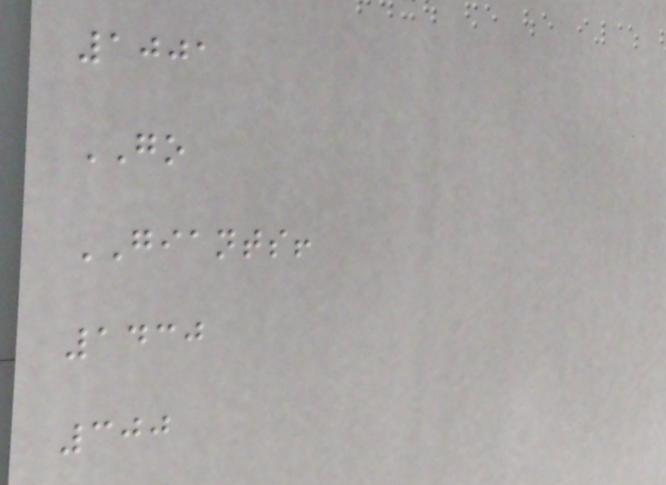1001
GO
GIANTS!
1430
300
